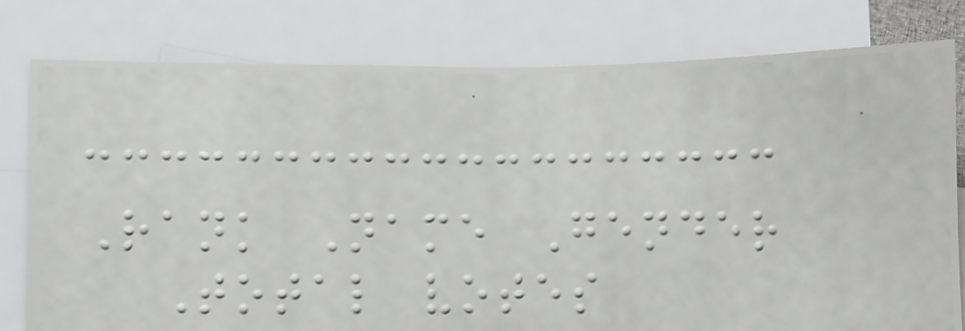Rank Name Gender
Total votes
